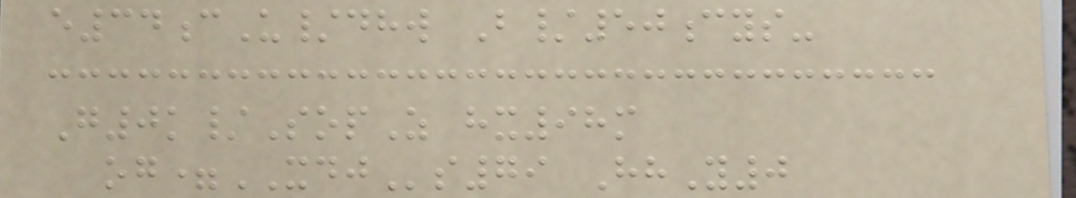e34cU/dhw B/50cys-
G0k/SopZ hx98m
og=XDJs79 HhY0
